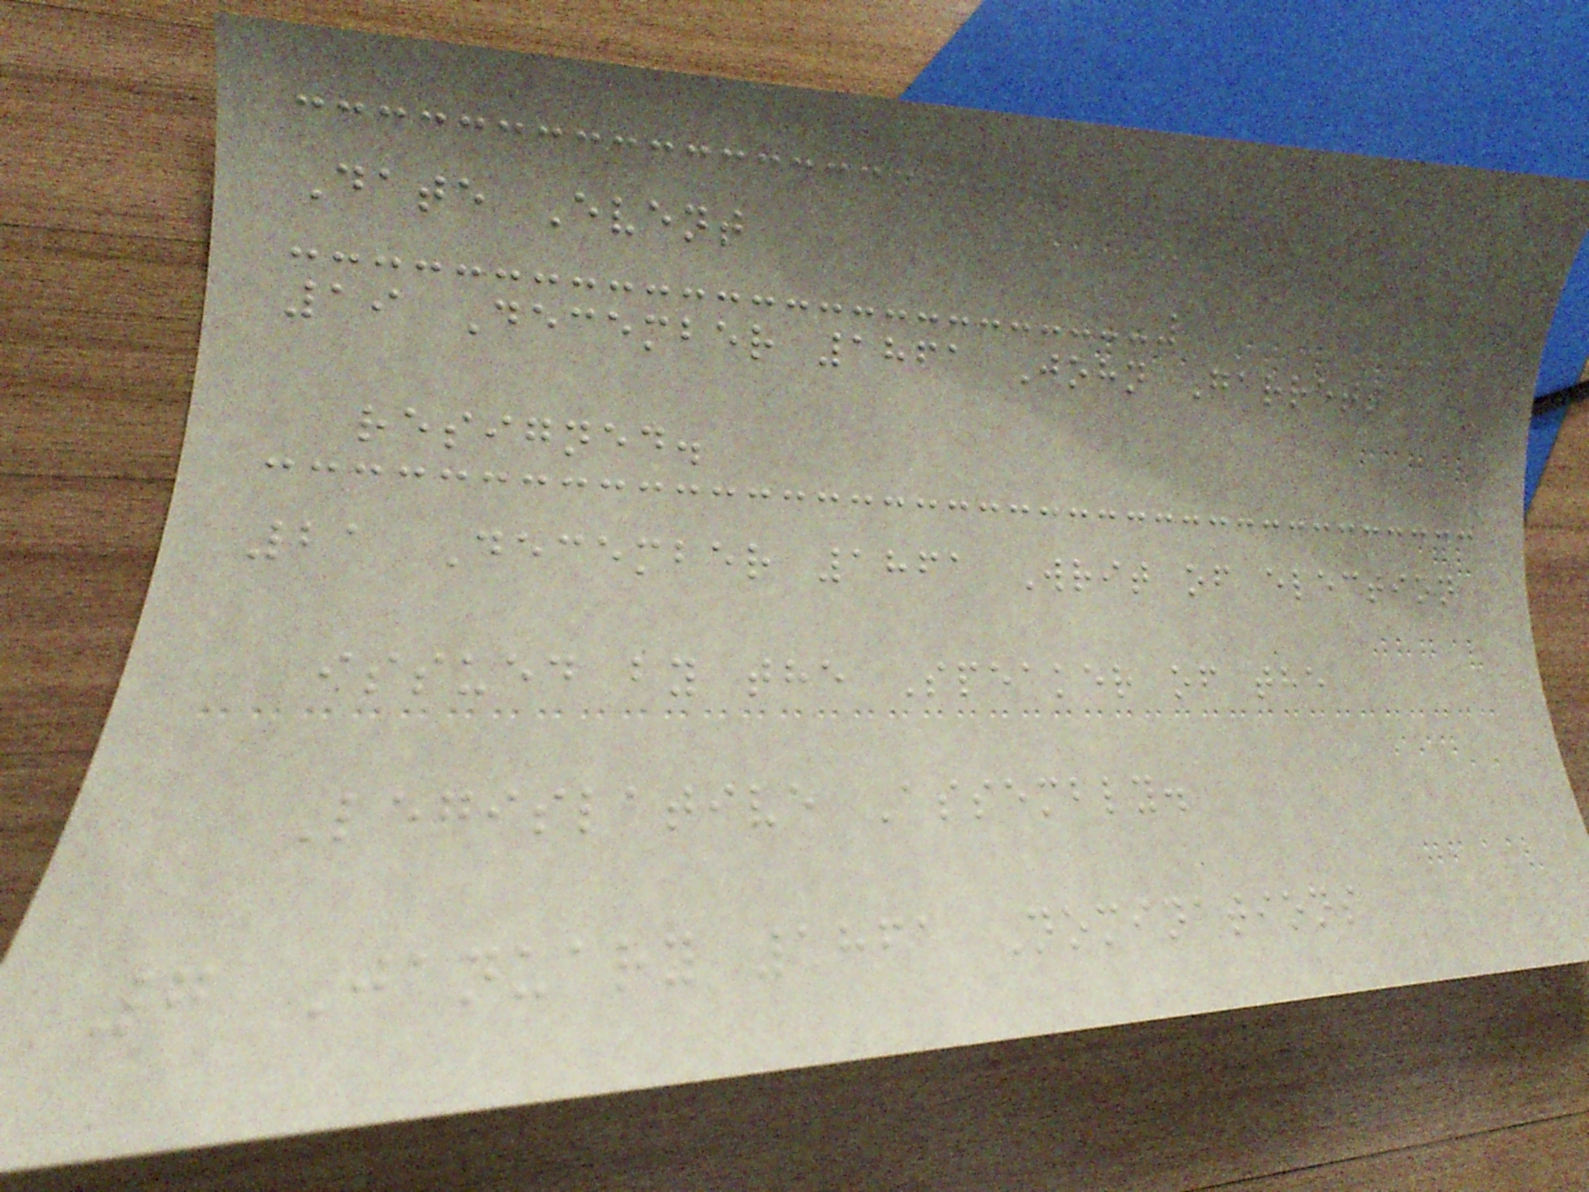Date Event
19 December 1861 John Garrett
resigned.
21 December 1861 Writ of election
issued by the Speaker of the
Legislative Assembly.
7 January 1861 Nominations
